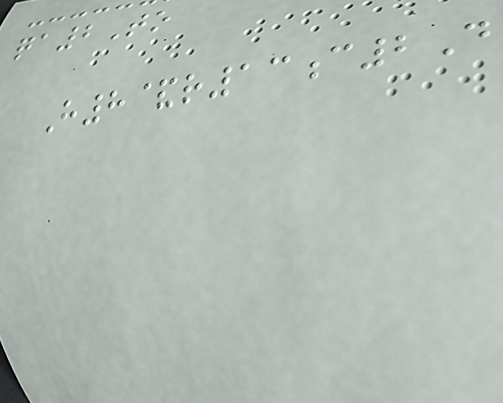qa2To
H8&r13c2D
